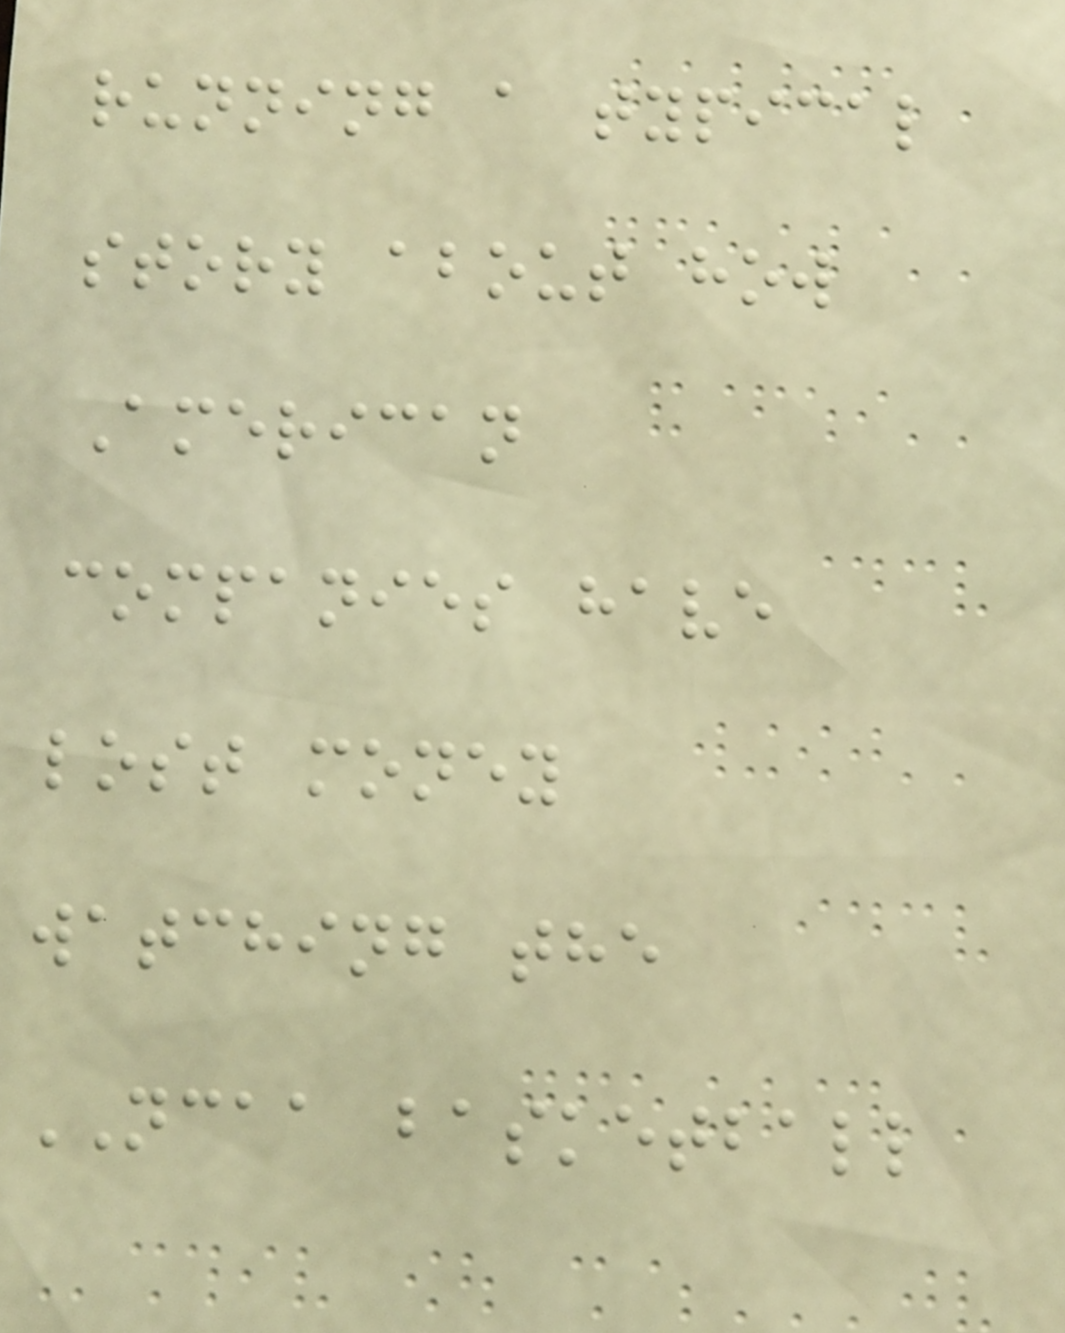running a typical
story about how
American
companies have
lost money
watching the
NCAA basketball
